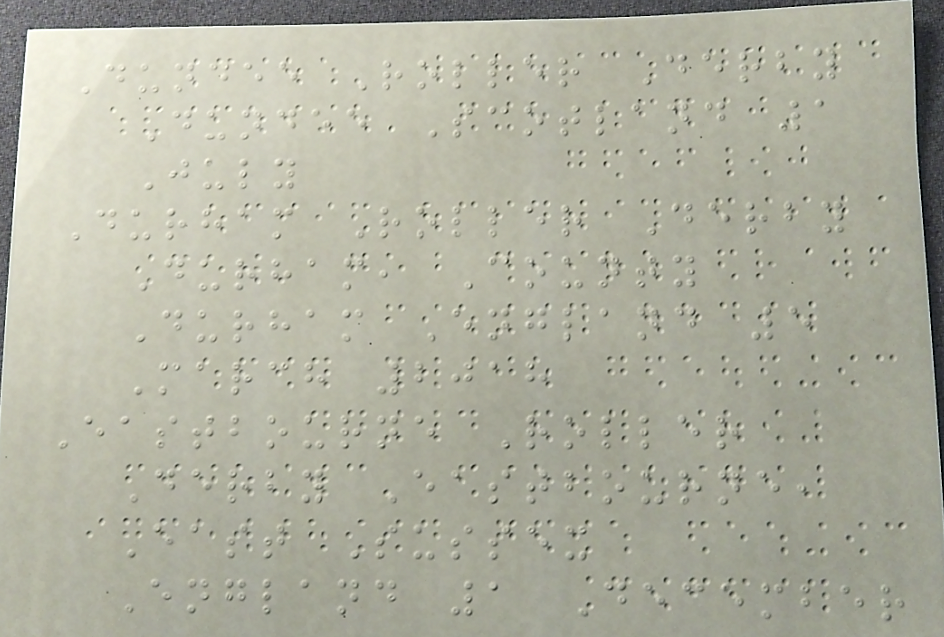Dundee Roller Derby
Dundee Scotland 1
July
Durham Roller Derby
Durham, County
Durham England 5
March 2018
Eastbourne Roller
Derby Eastbourne,
East Sussex
England 1 December
